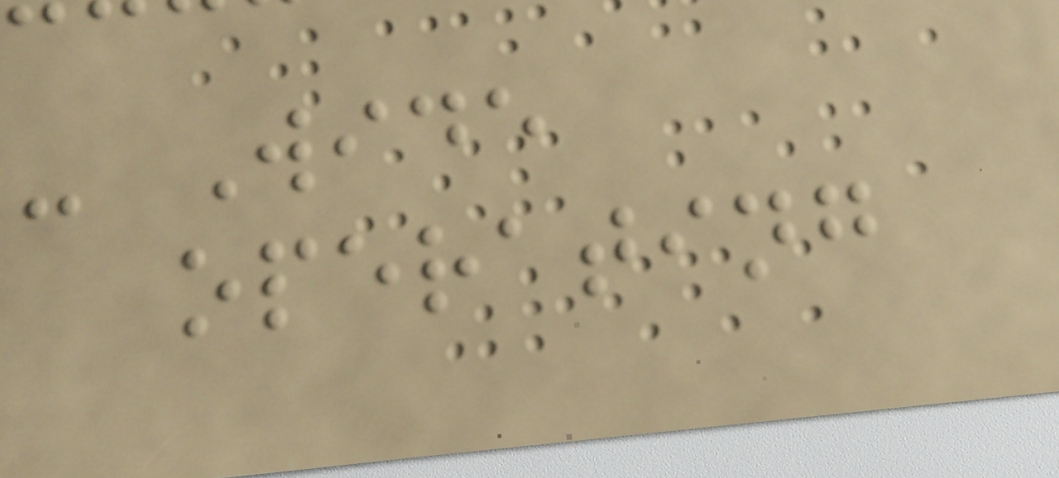- Wide
operating
